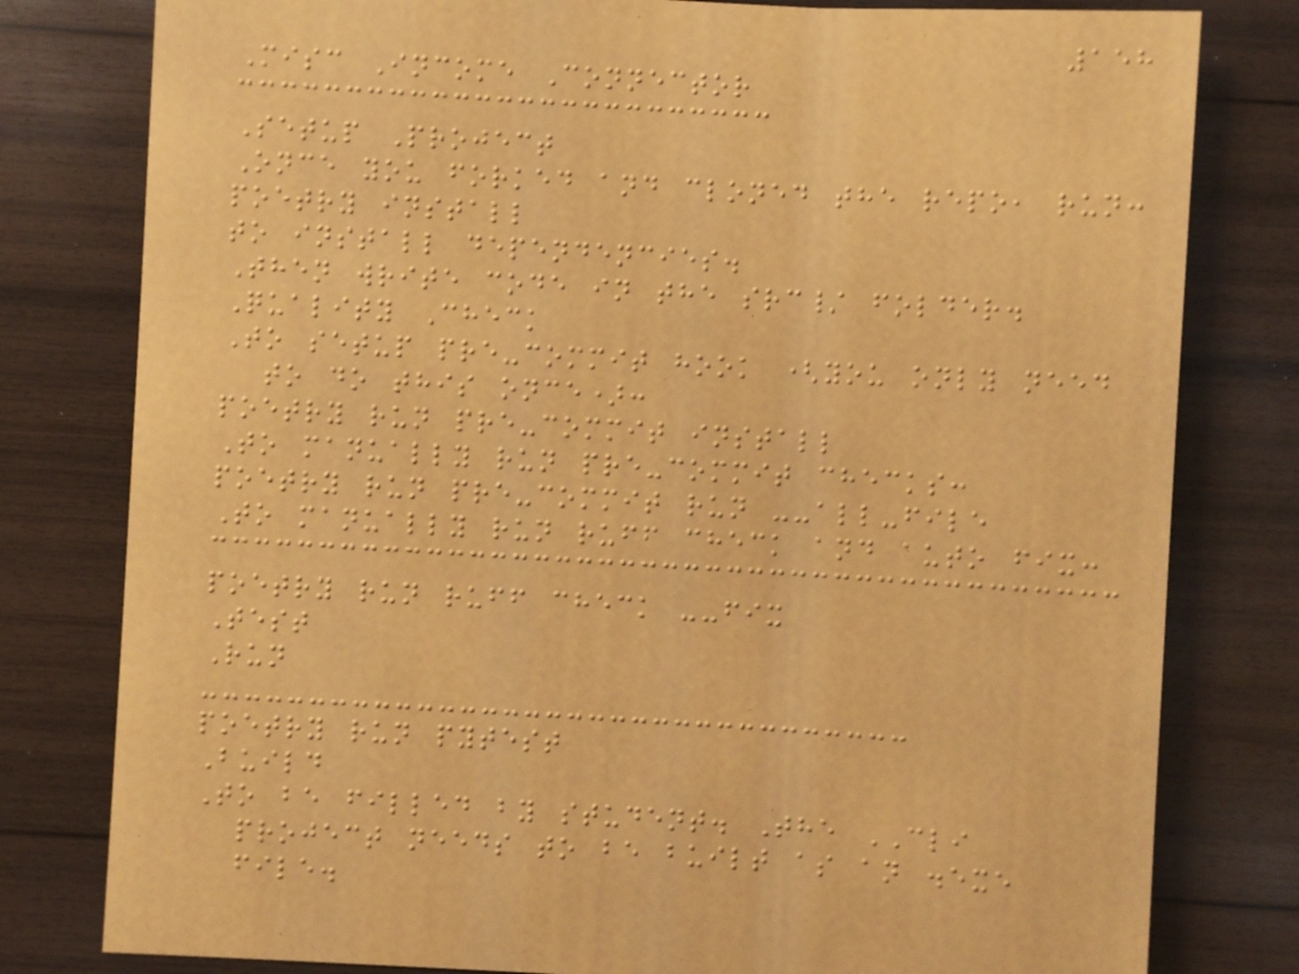158
Misc Income Connector
Setup Project
Once you forked and cloned the repo, run:
poetry install
to install dependencies.
Then write code in the src/ folder.
Quality Check
To setup pre-commit hook (you only need
to do this once):
poetry run pre-commit install
To manually run pre-commit checks:
poetry run pre-commit run --all-file
To manually run ruff check and auto fix:
poetry run ruff check --fix
Test
Run
poetry run pytest
Build
To be filled by student. The CLI
project needs to be built as an .exe
file.
